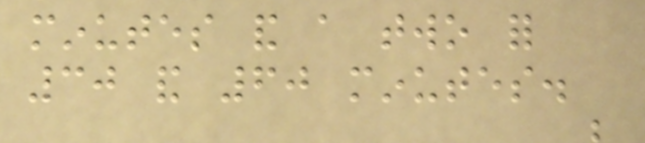minutes and a two for
30 and 60 minutes.
